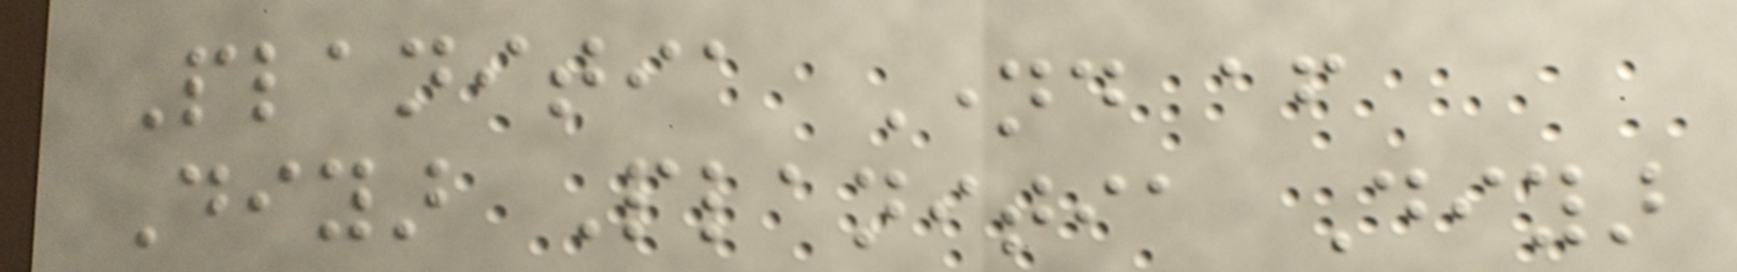Planitia Named after
Diyar Planitia Diyar
